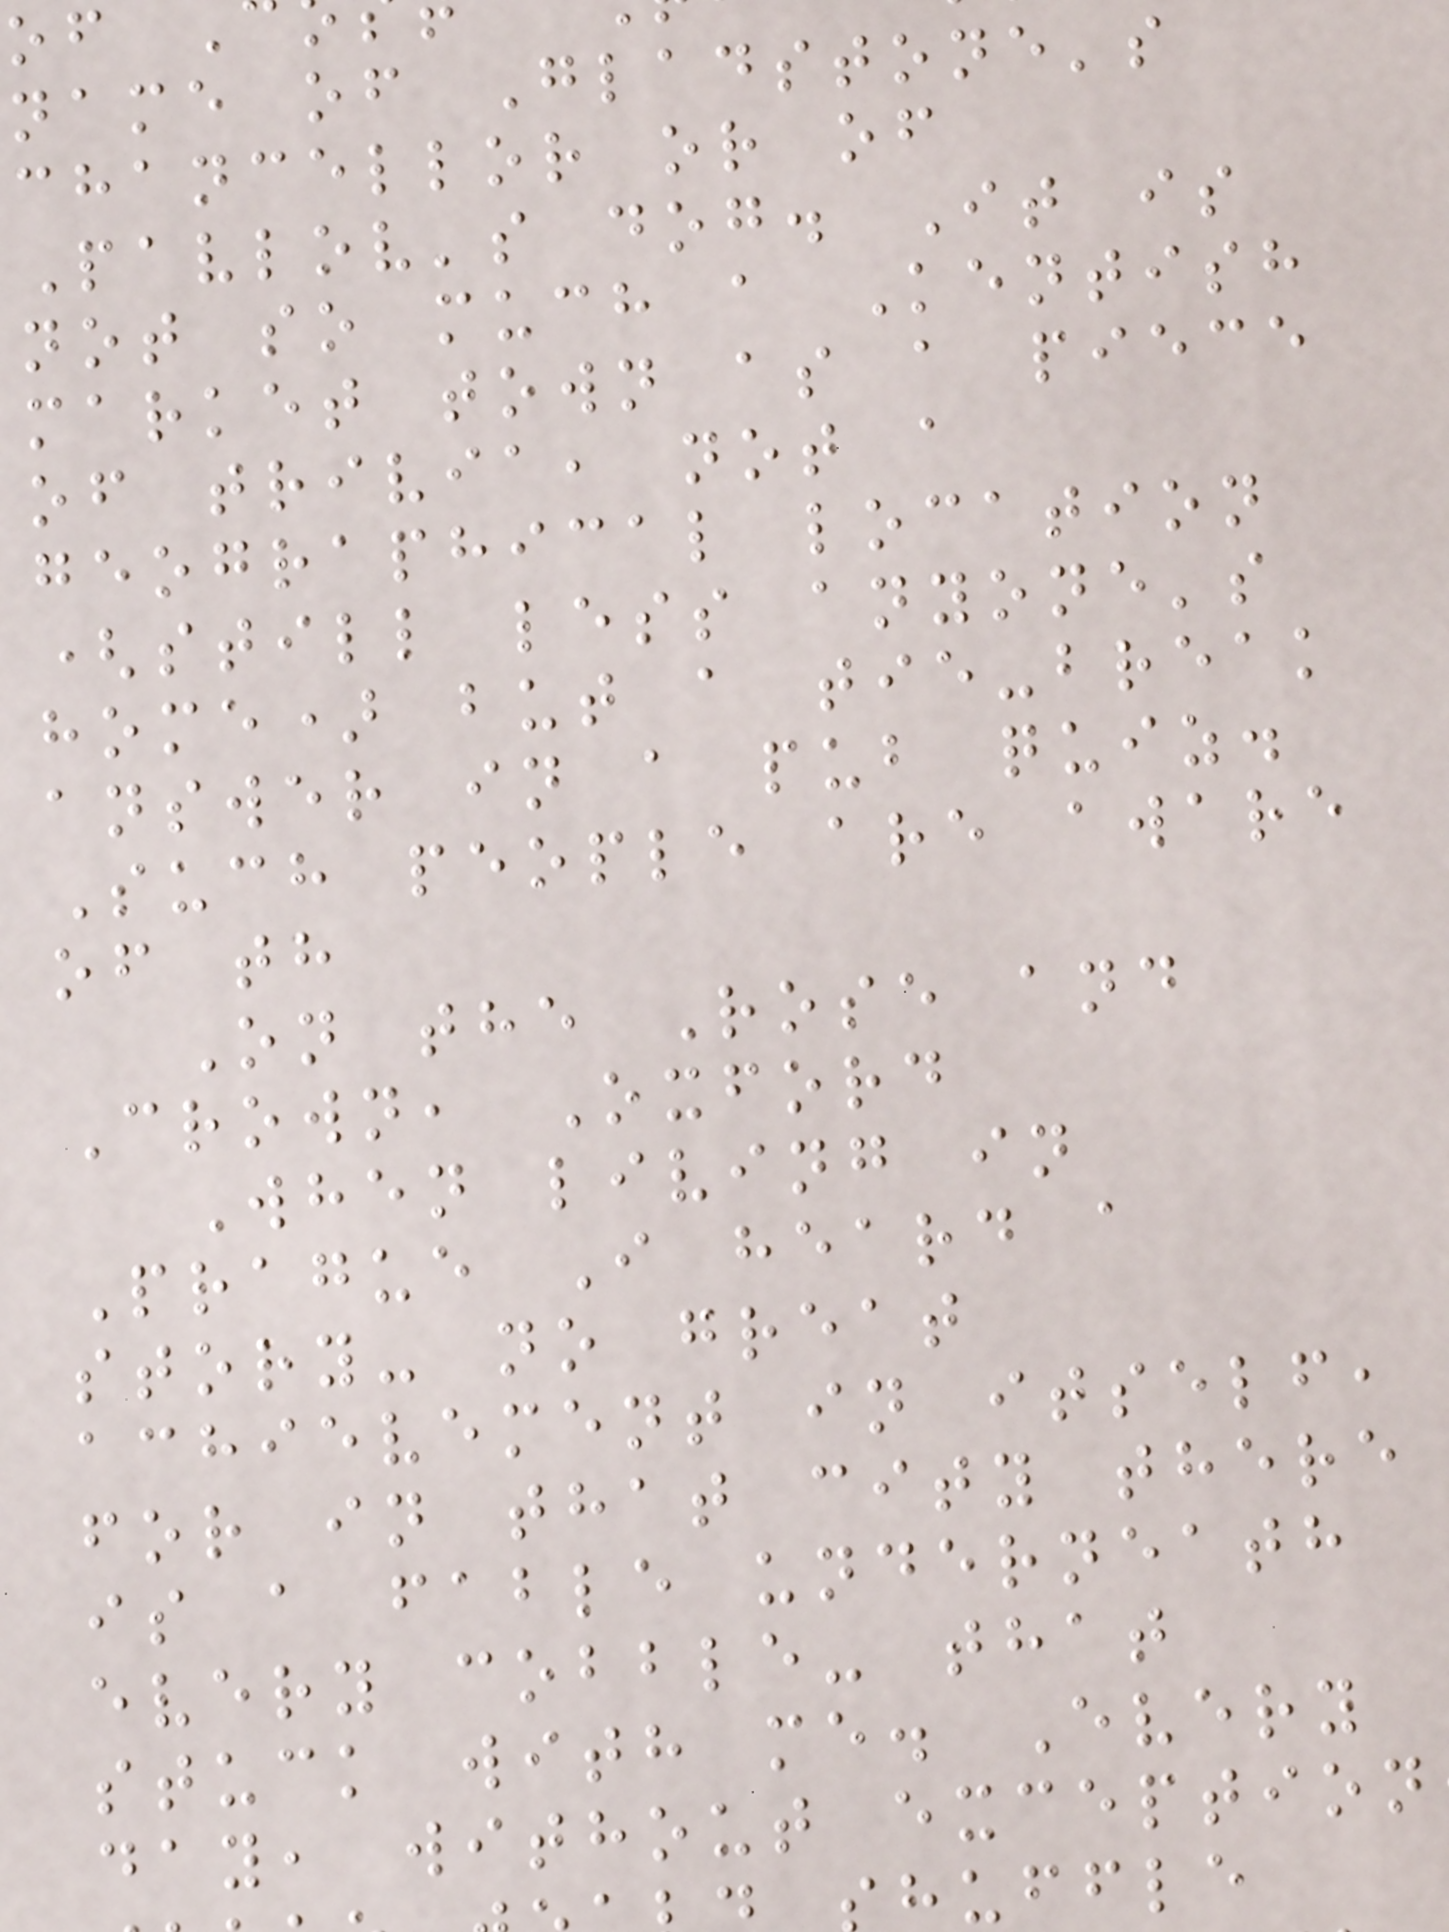name of Gladstone's
chancellor or of
Pavlov's dog. It is
not so much a Kentish
market town as a piece
of trivia, not a
geographical location
(still less anyone's
home) but a tie-break
answer in a pub quiz.
Such people are aware
of th
On the Rose and
Crown, Oxford
When living in
Prague I heard a
story- no great
achievement in itself,
for in that city there
is a fable underneath
every cobble- that
stuck with me. Every
day, without exception
huffle
